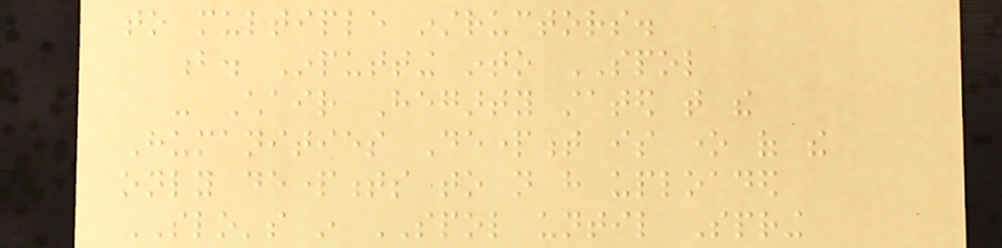to multiple instructors.
b. Inputting into SPOL
- Chair Hegarty stated that the
Humanities Department is one of the
only departments to not have uploaded
SLO's in SPOL until Spring
